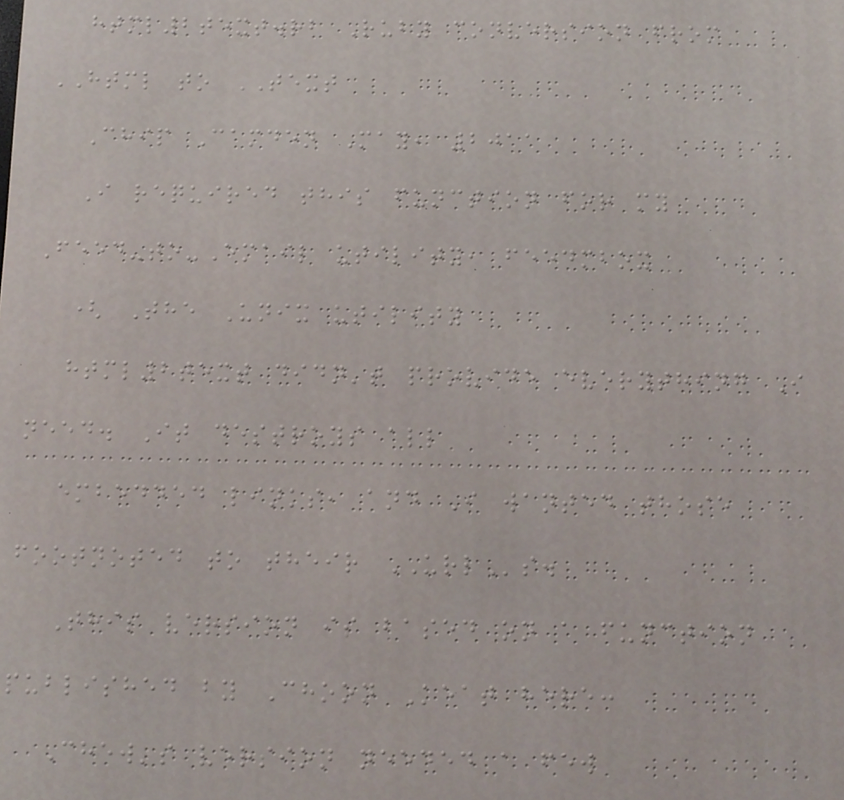html2text.rb Ruby conversion from
HTML to TEXT
Chip Camden May, 2011
I required this function for my
Feed-to-Email utility, feedmbox
( The Unix utility
html2text didn't provide everything I
need. It destroys all
embedded links, and I wanted those
footnoted to their URLs.
This version is based on a function
published by Choon Keat here:
Chew's version needed a few
